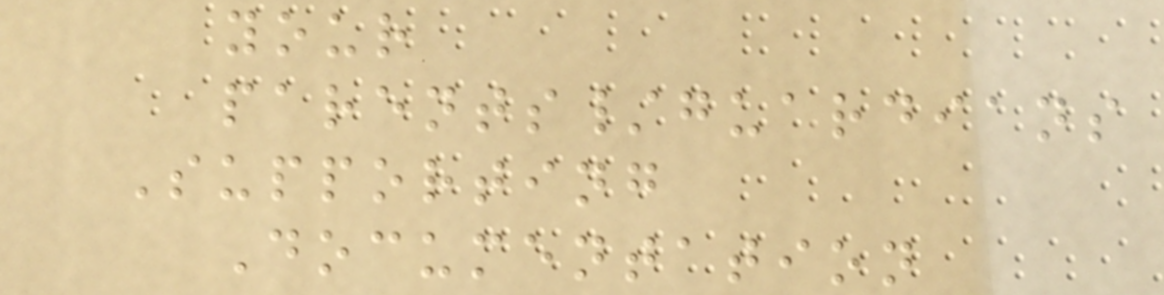your
parents/guardians
Supporting
Documentation
